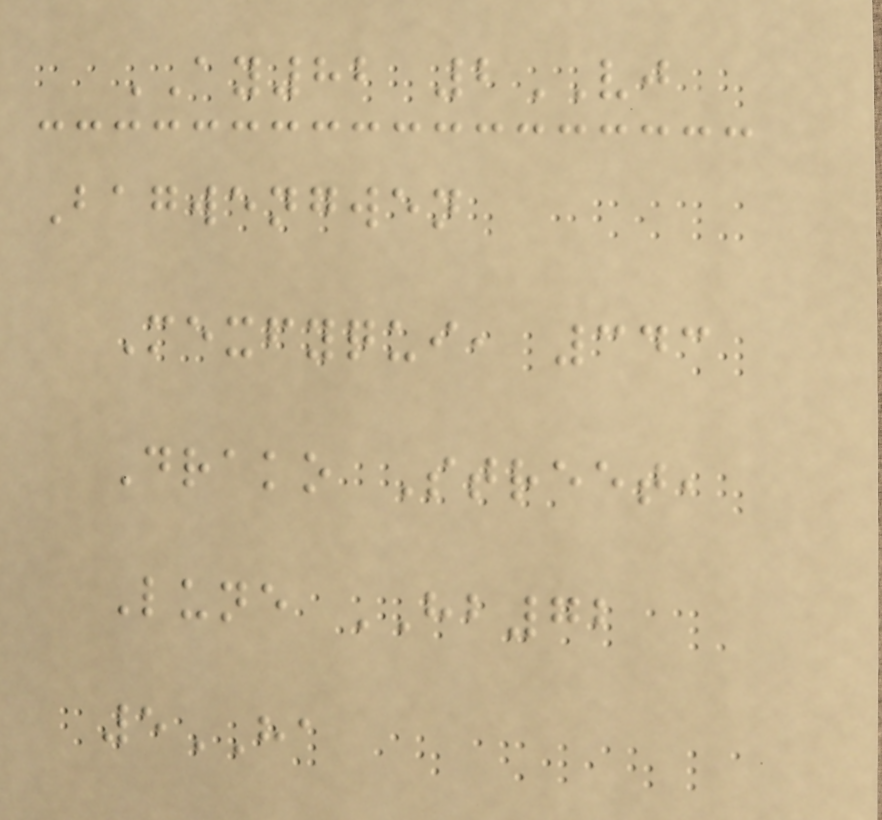AY82 2VJ
Bagwengwen
Mexfyqui, 343
Drako Street,
Lune HB72
5HA
